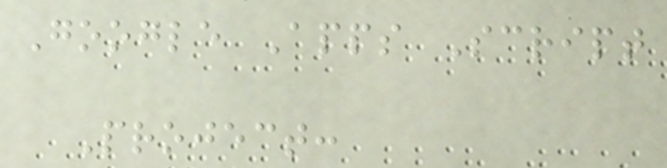Google Apps Script
Project:
